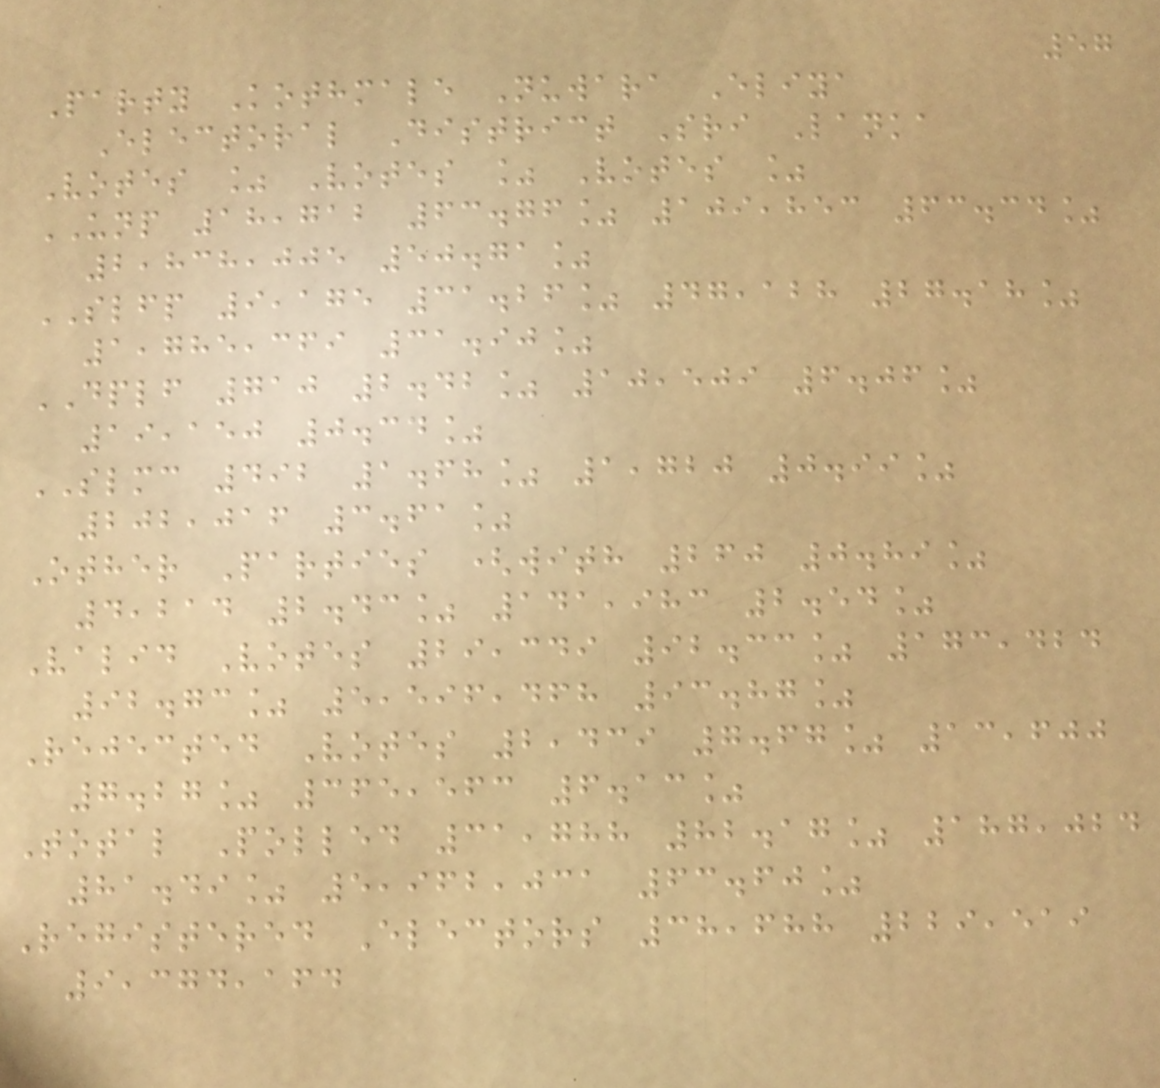57
Party Kothmale Nuwara Eliya
Electoral District Sri Lanka
Votes % Votes % Votes %
UNP 18,712 63.76% 109,853 63.34%
2,838,005 50.71%
SLFP 9,175 31.26% 47,128 27.18%
1,785,369 31.90%
DPLF 710 2.42% 10,509 6.06%
19,150 0.34%
SLMC 492 1.68% 1,720 0.99%
202,016 3.61%
Other Parties (with 260 0.89%
4,214 2.43% 141,983 2.54%
Valid Votes 29,349 92.33% 173,424
92.73% 5,596,468 93.87%
Rejected Votes 2,439 7.67% 13,600
7.27% 365,563 6.13%
Total Polled 31,788 82.17% 187,024
81.49% 5,962,031 63.60%
Registered Electors 38,688 229,519
9,374,164
